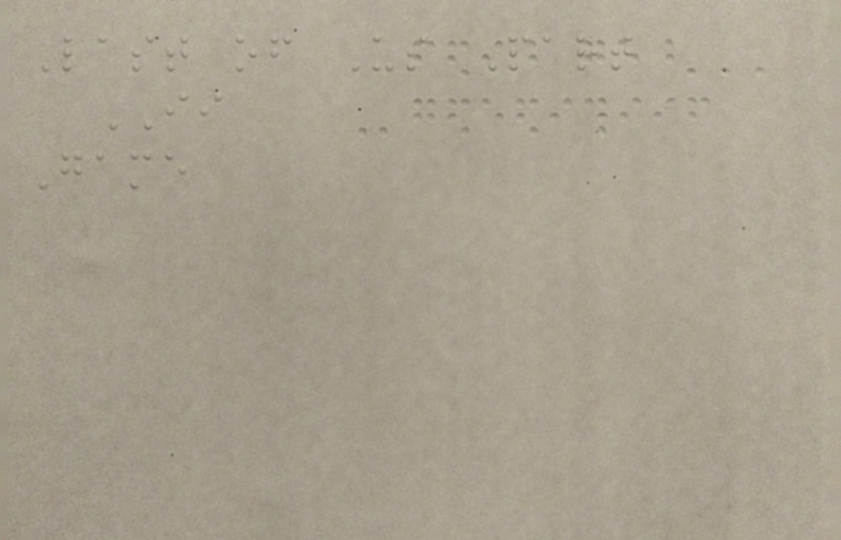Last of Us Part
II
Game
